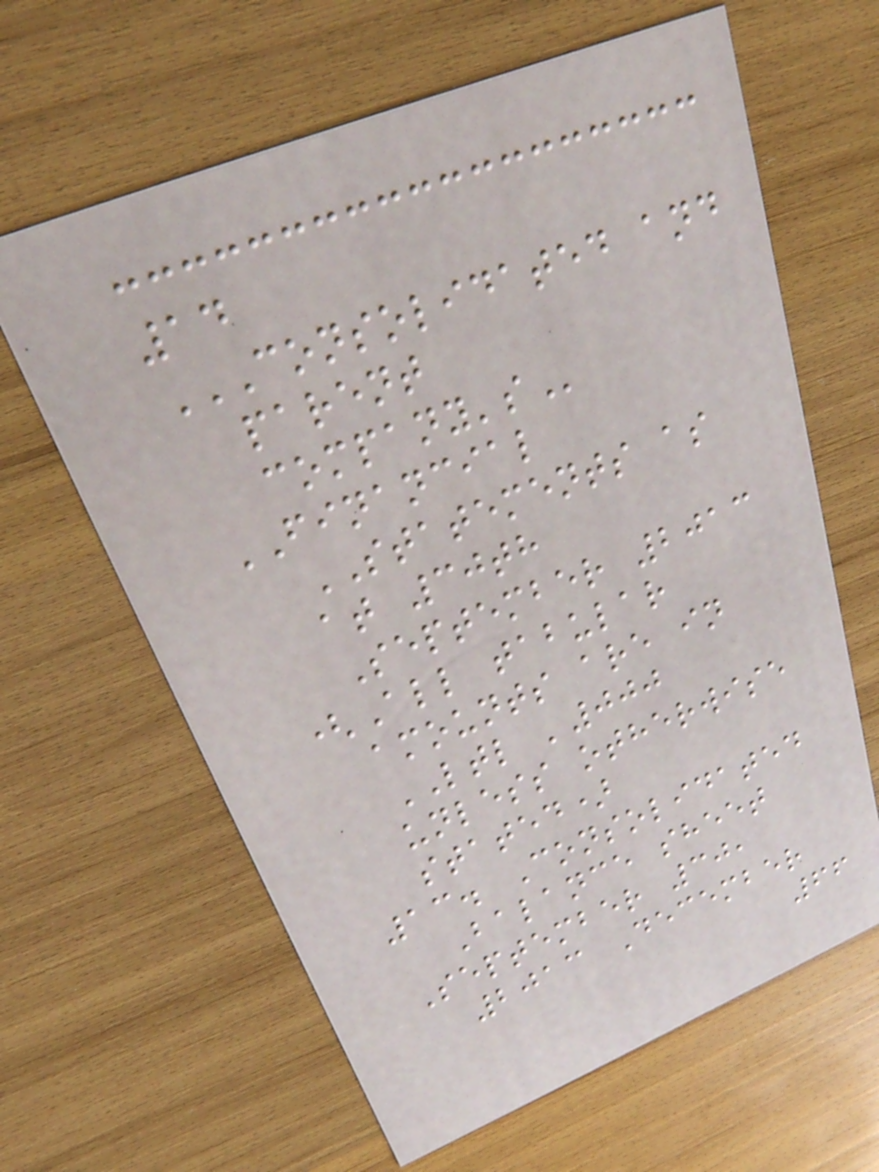14
CONSOLIDATED AND
PARENT
COMPANY'S
FINANCIAL
STATEMENTS as
at 30th
September 2013
(All tabular
amounts are in
LTL '000
unless otherwise
stated)
13. Consolidated
Balance sheet
September 30,
2013 December
66
